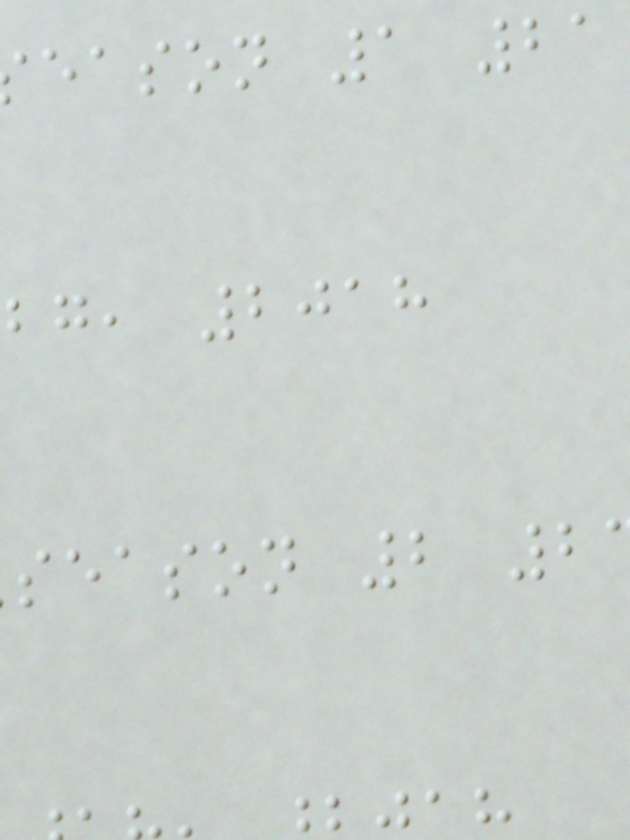eason 1 21
bg, 2018
season 2 2
